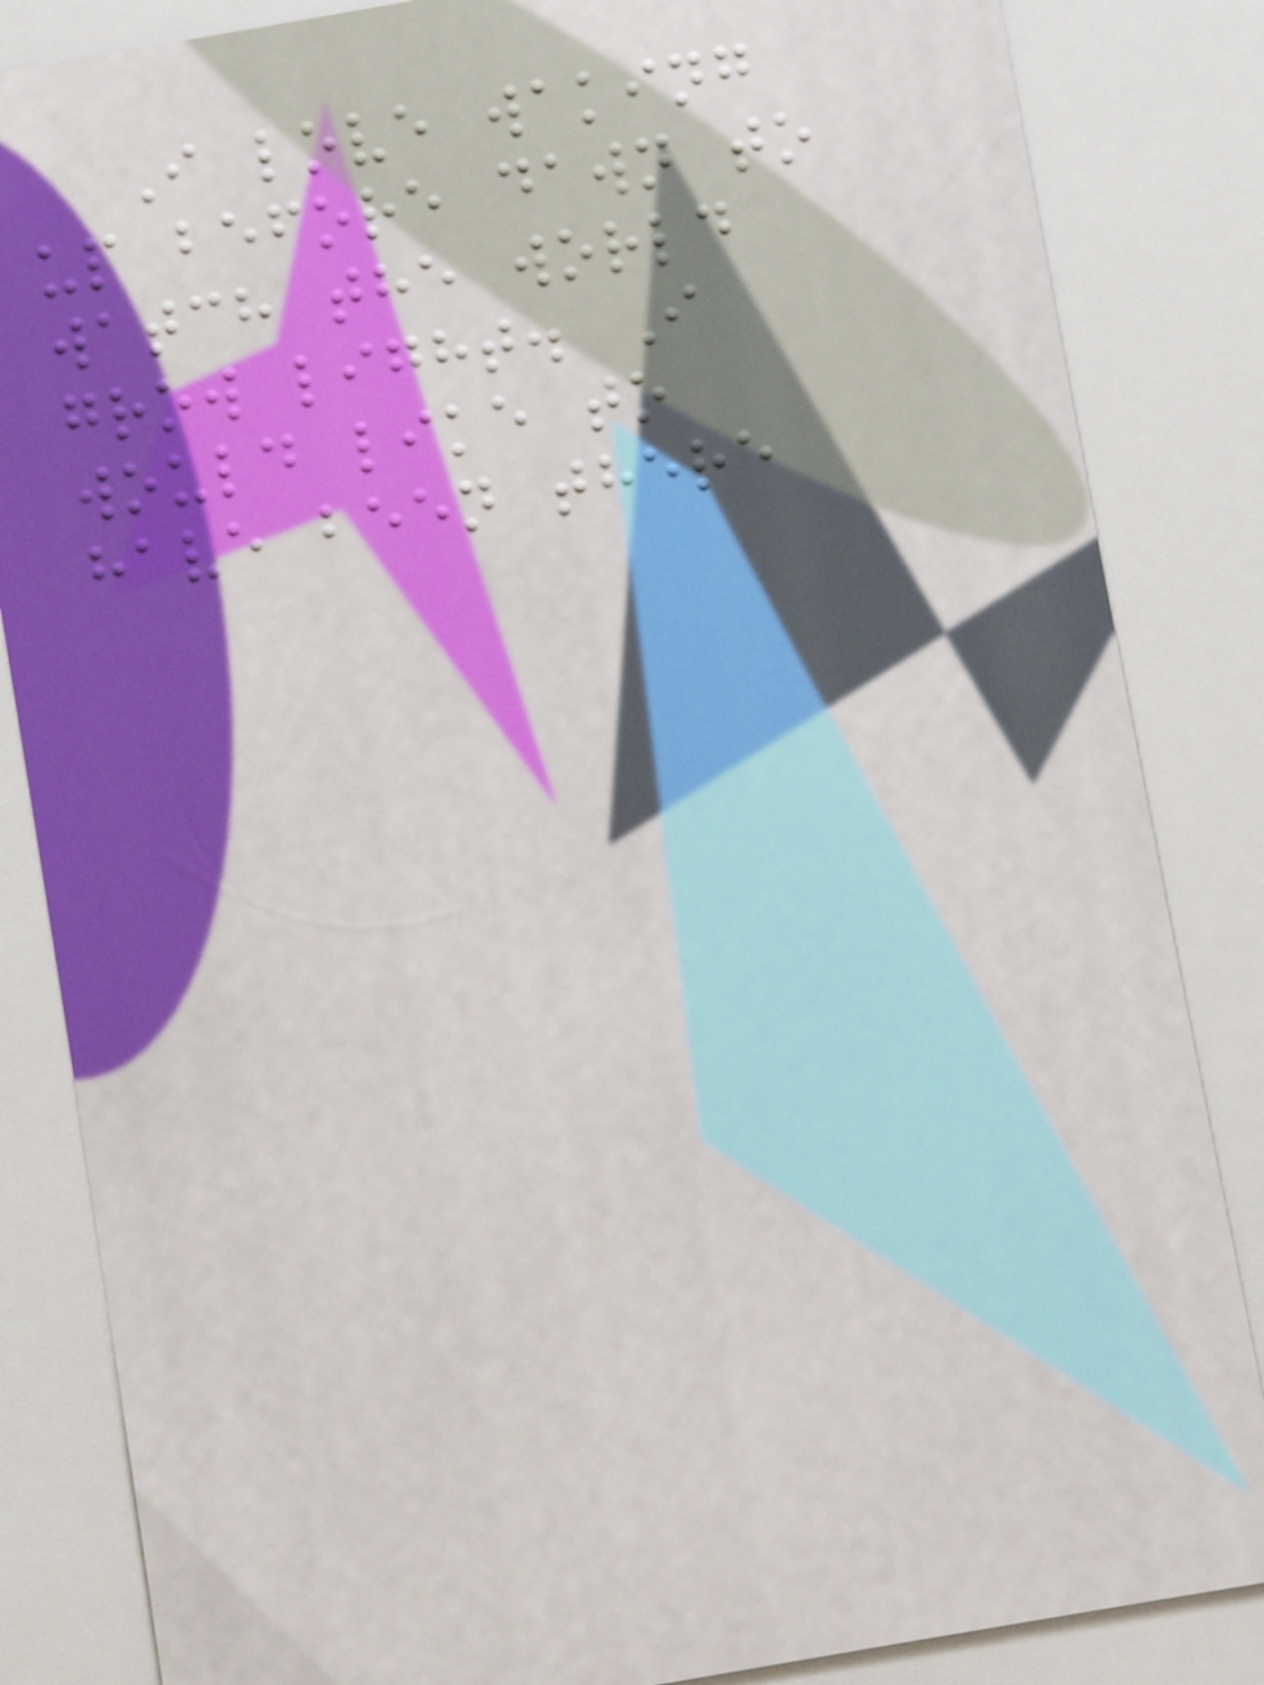I love waking
up before dawn to
watch the world
grow light. I
would like to
have been there
